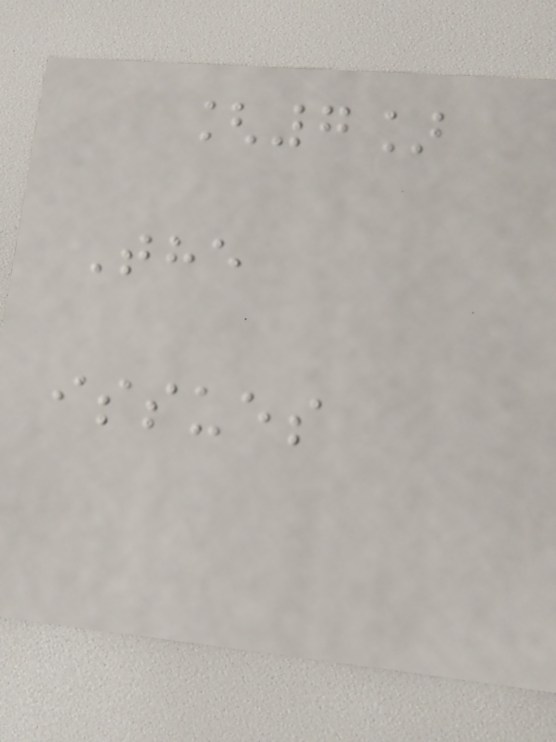[7]
The
issues
